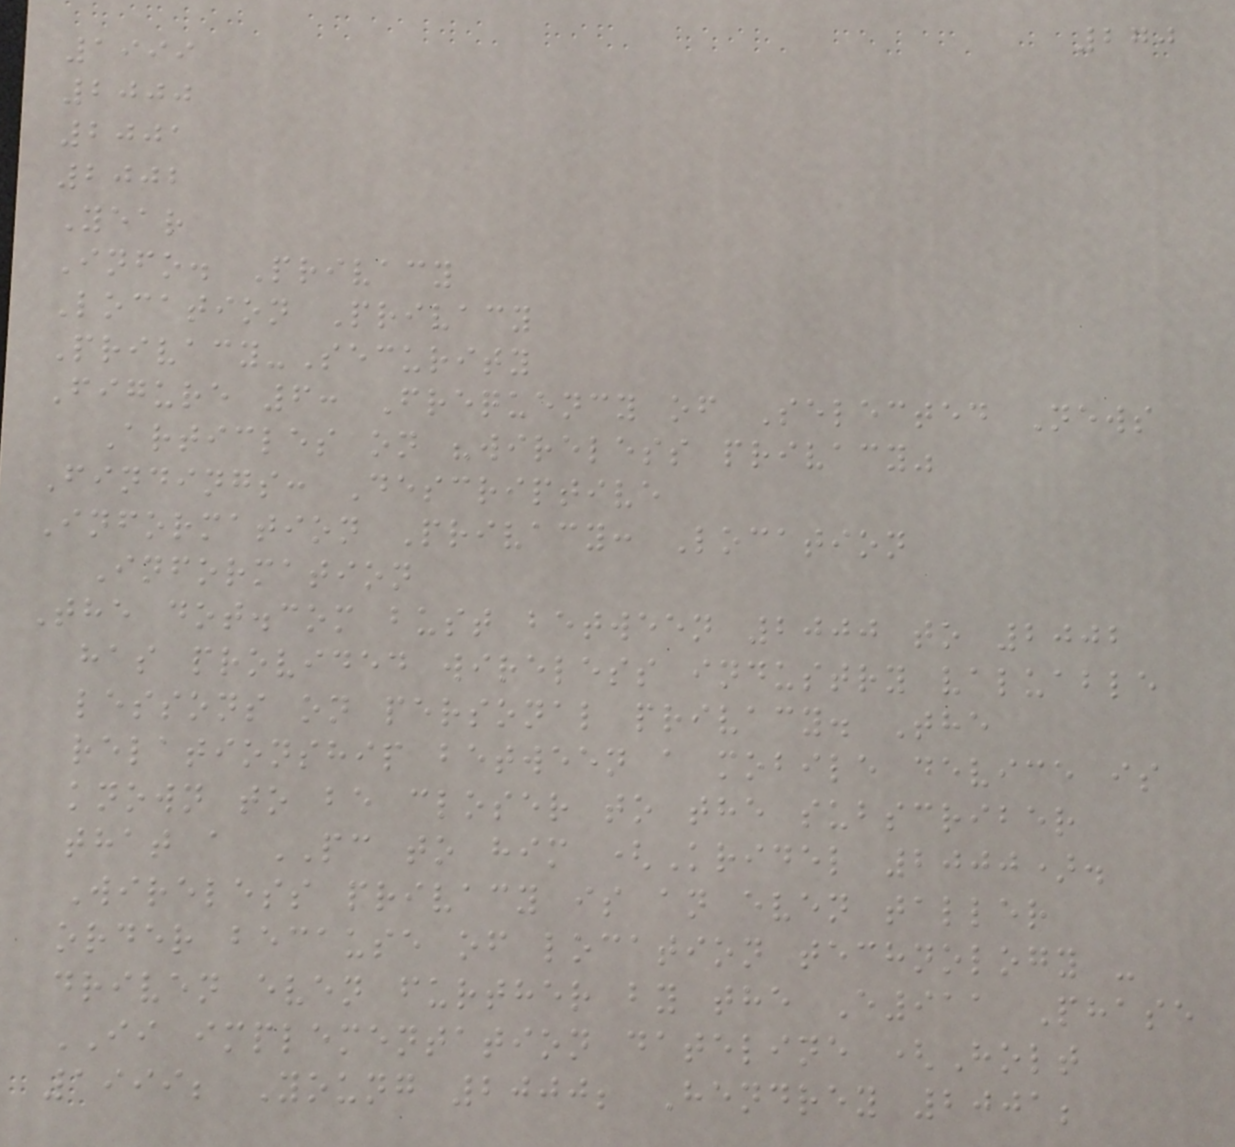270
1999
2000
2001
2002
Year
Info. Privacy
Location Privacy
Privacy-Security
Figure 6: Frequency of Selected News
Articles on "wireless privacy"
Findings: Descriptive
Information Privacy: Location
Information
The dot.com bust between 2000 to 2002
has provided wireless industry valuable
lessons on personal privacy. The
relationship between a mobile device is
known to be closer to the subscriber
that a PC to him (Kridel 2000).
Wireless privacy is an even taller
order because of location technology -
driven even further by the E911 Phase
II implementation dateline (Holt
1999; Young 2000; Hendrey 2001;
